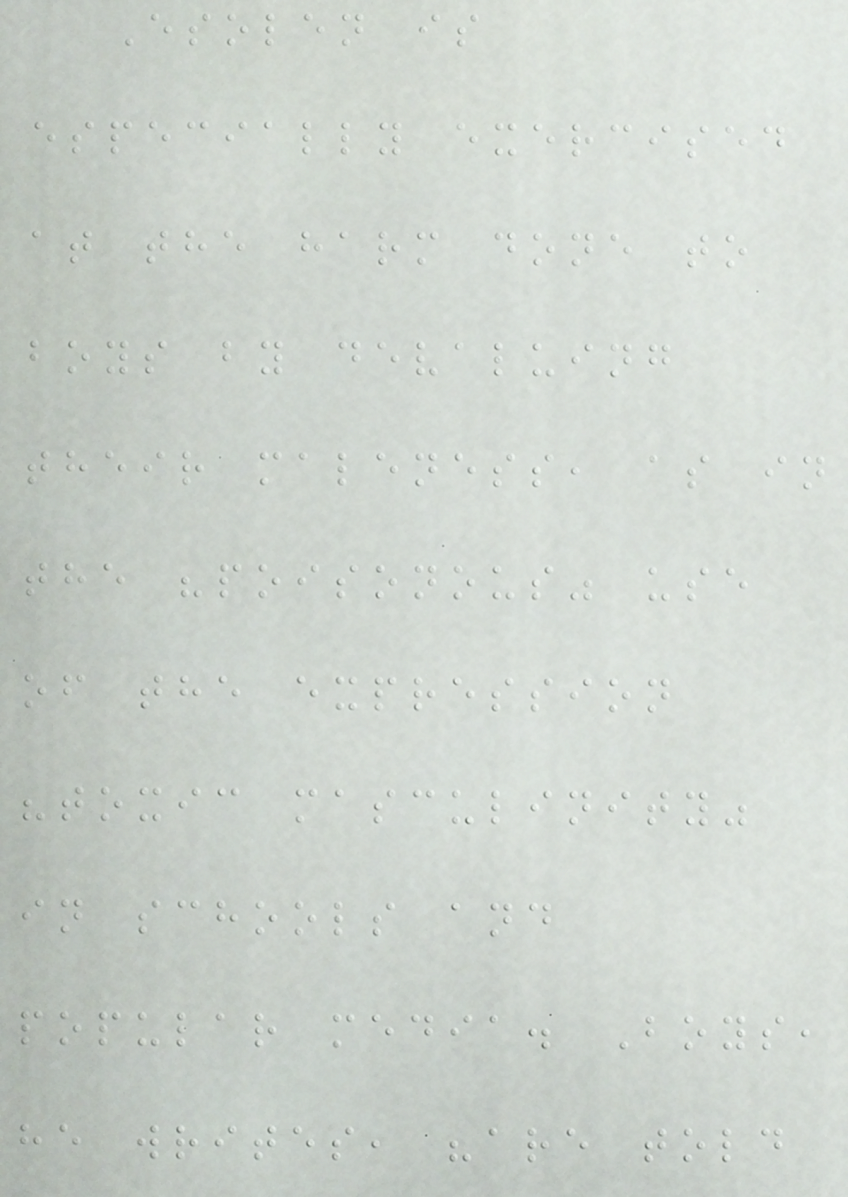Esolen is
especially exercised
at the harm done to
boys by devaluing
their maleness, as in
the "poisonous" use
of the expression
"toxic masculinity"
in schools and
popular media. Boys,
he writes, "are told
